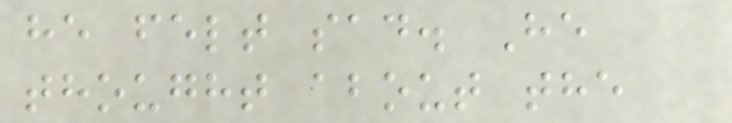he felt sad. He
thought about the
